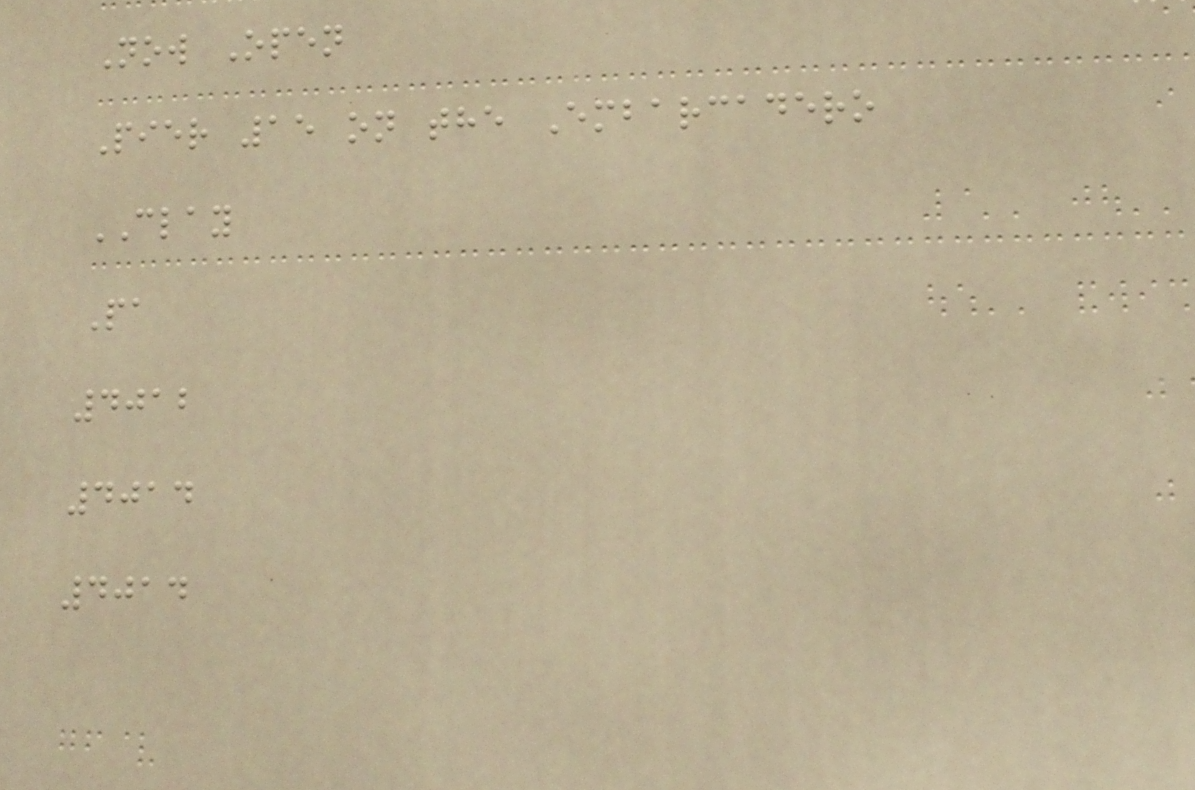Now Open
Pier 15 on the Embarcadero
CLAY
Pa
4012
4014
4014
